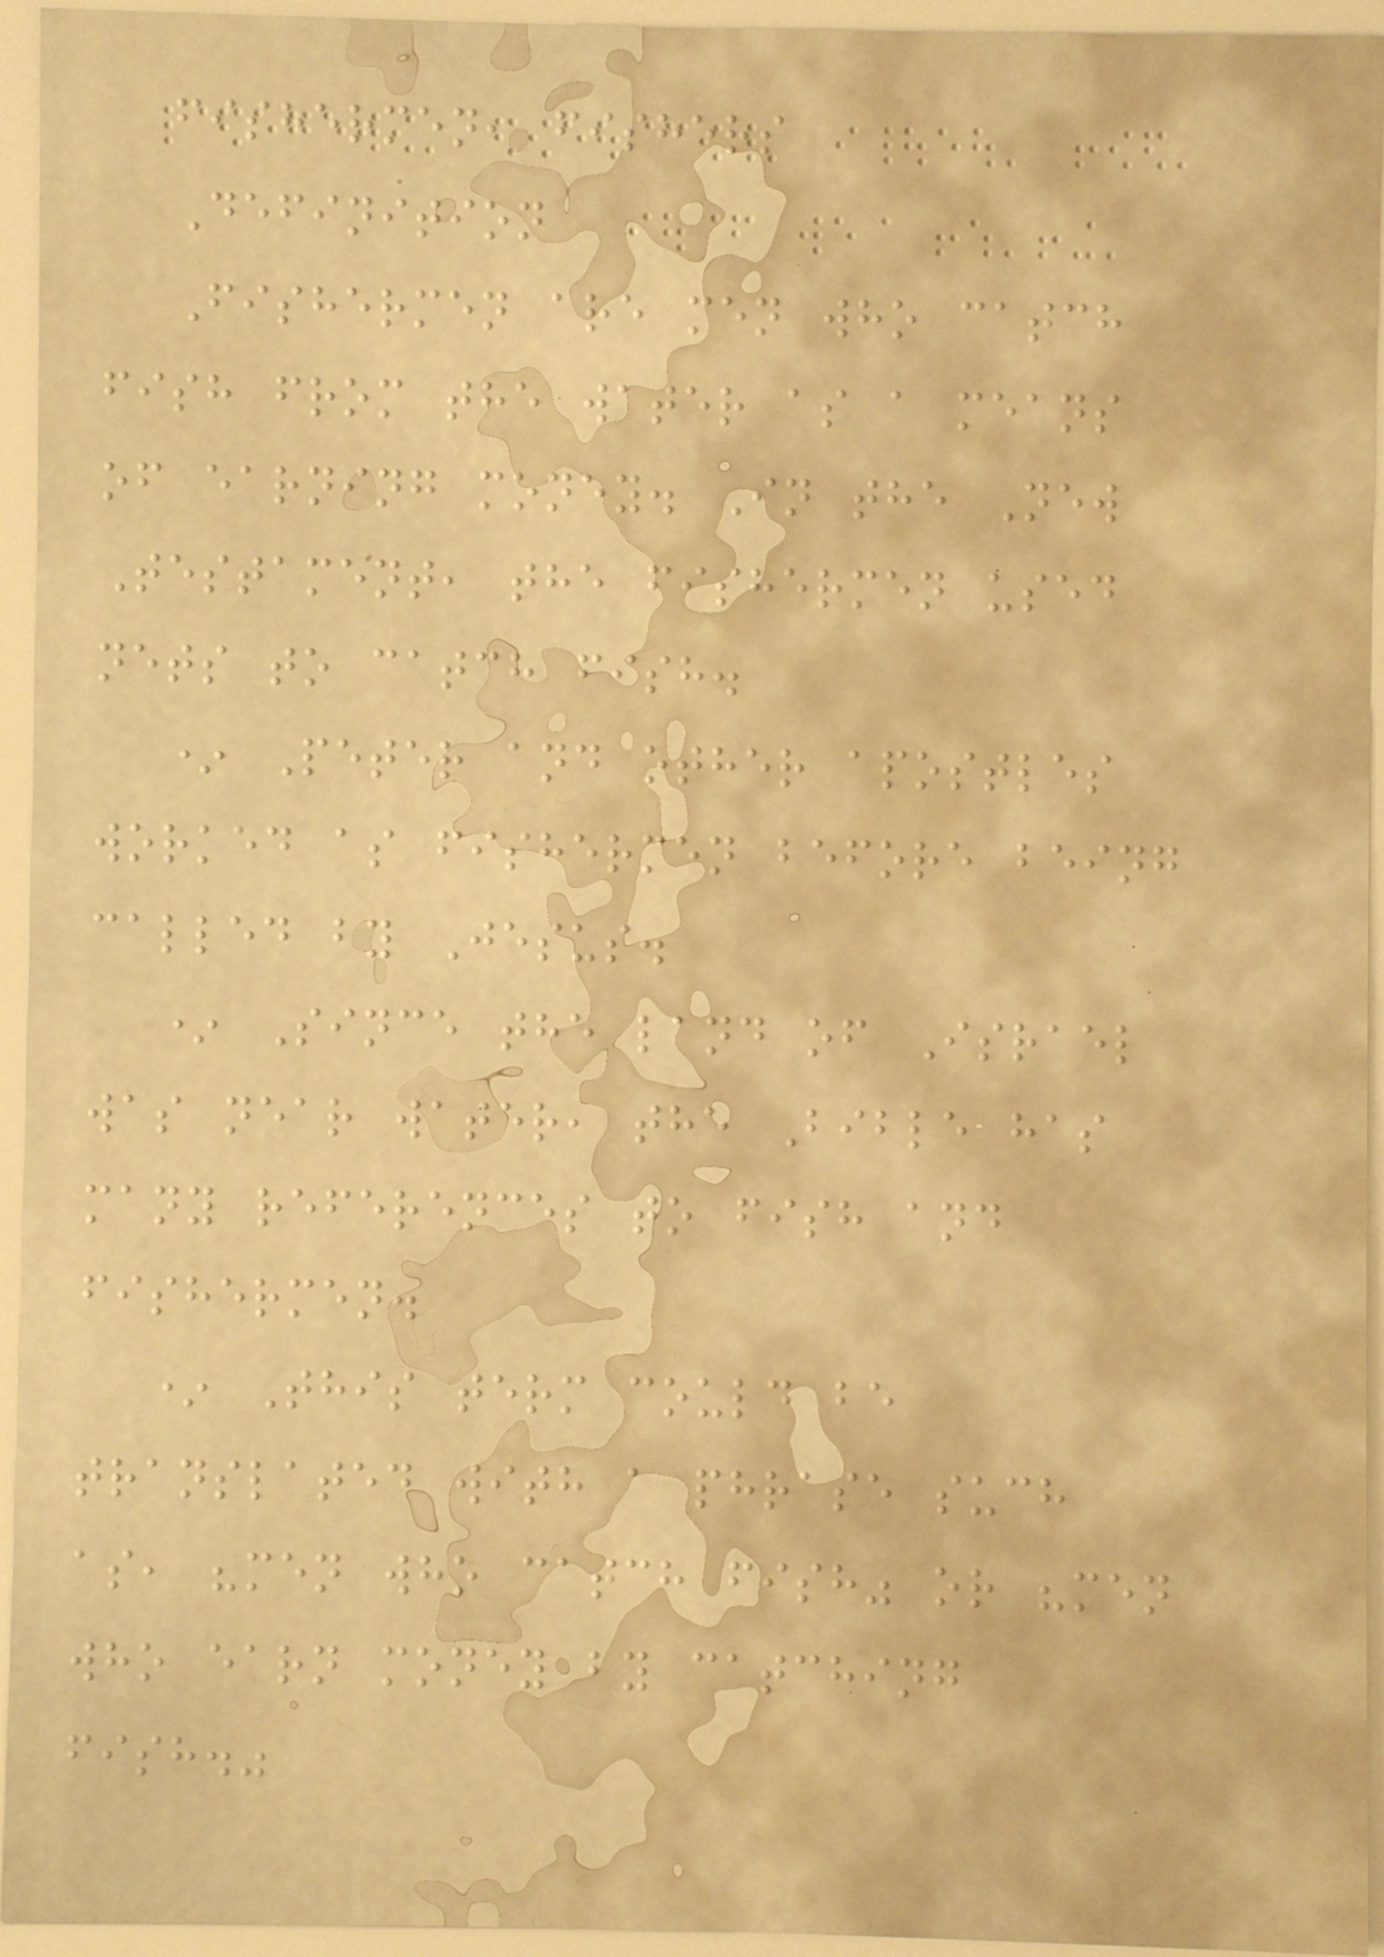fishermen, fishers
Definition
Fishermen are men who catch
fish from the water as a means
of earning money. In the New
Testament, the fishermen used
nets to catch fish.
* Peter and other apostles
worked as fishermen before being
called by Jesus.
* Since the land of Israel
was near water, the Bible has
many references to fish and
fishermen.
* This term could be
translated with a phrase such
as, "men who catch fish" or "men
who earn money by catching
fish."
